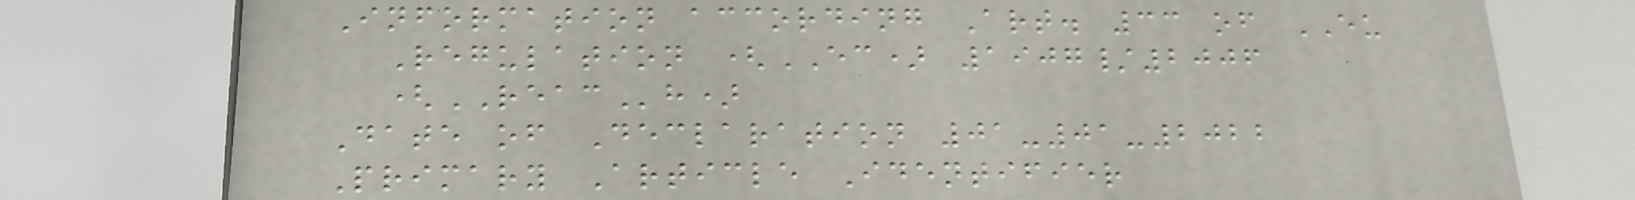Information according Art. 33 of EU
Regulation (EC) 1907/2006
(REACh)
Date of Declaration 01-01-2022
Primary Article Identifier
